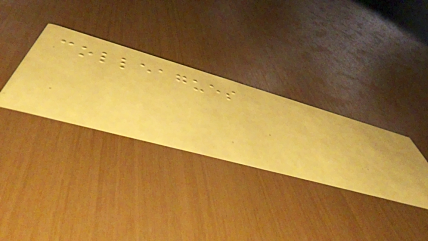colleagues
